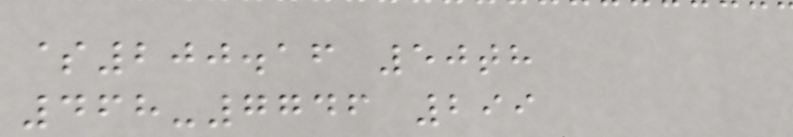$200.16 50th
468-7746 299
